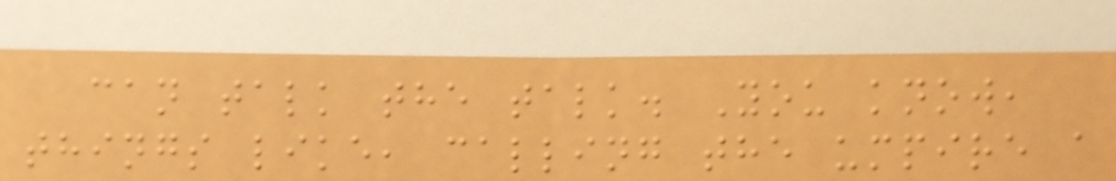can talk the talk. You know,
things like, calling the umpire a
